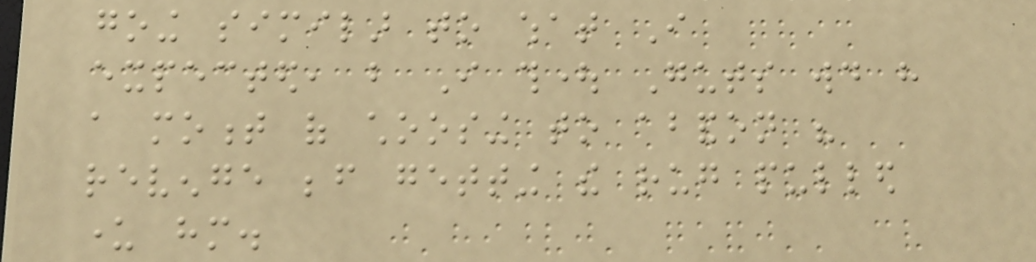going similar to what I
expected, but I thought Guts would have
a moment of choosing to abandon his
revenge before getting the rug pulled
under him.
